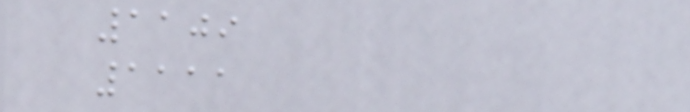1109
1111
